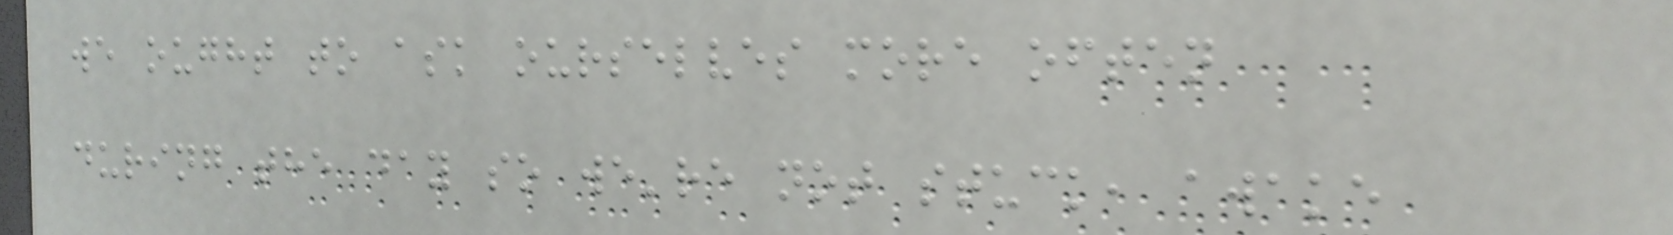we ought to ask ourselves more often
during the day so we're not stuck, awake
